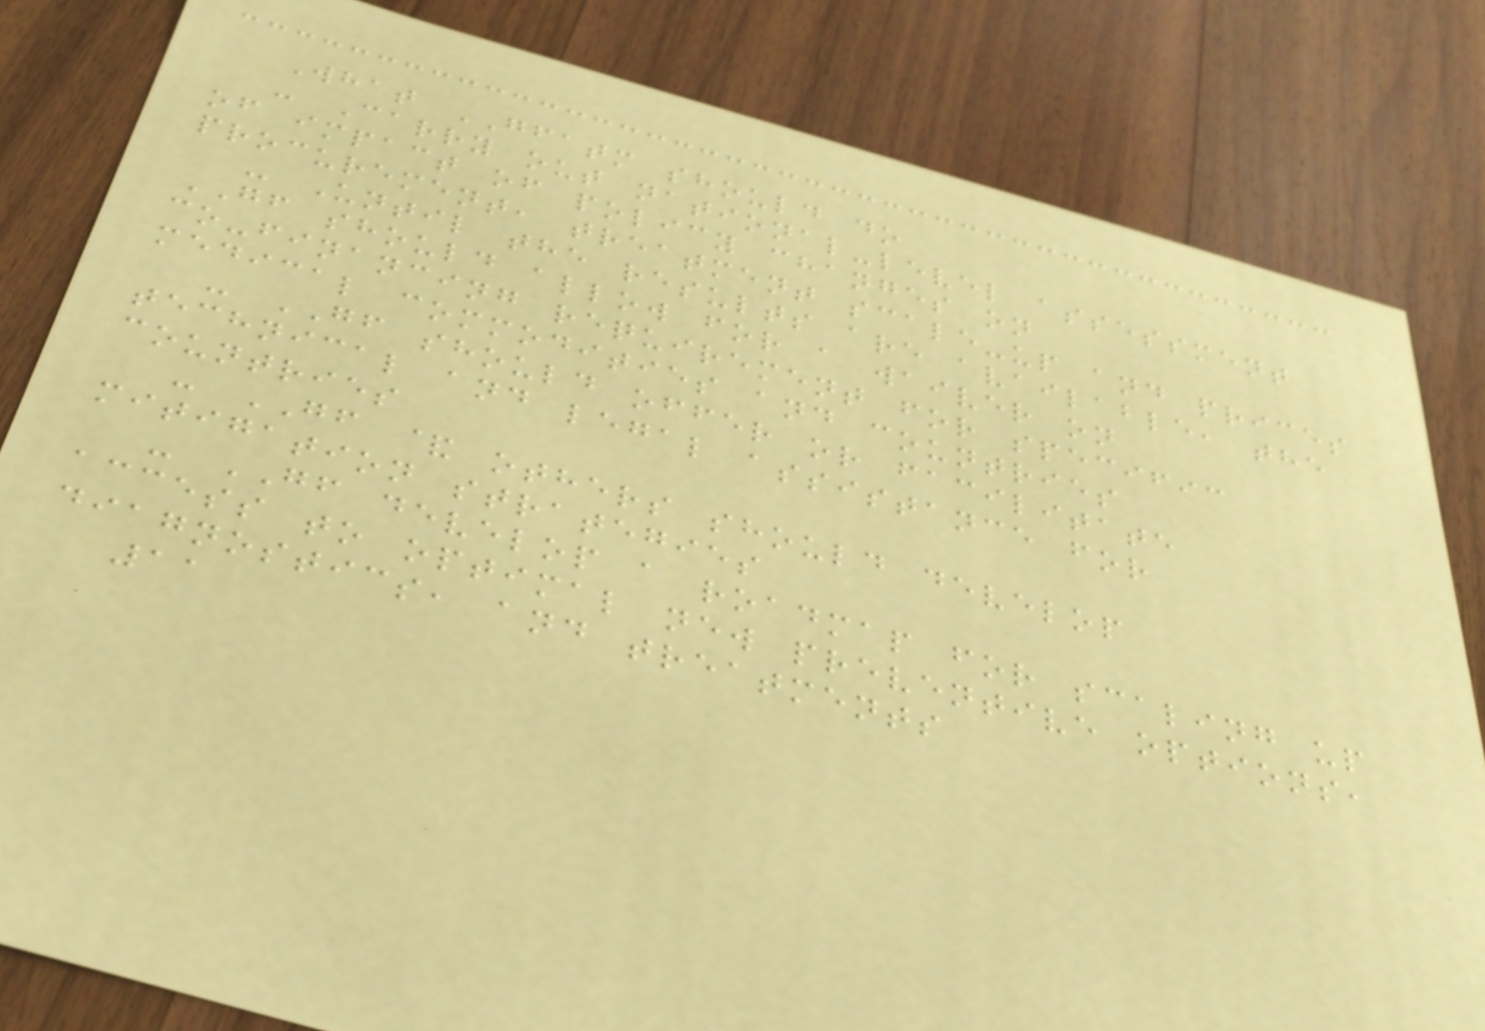What GFATM should do
- Carry out national-level assessment
of impact of policy changes on
procurement, treatment scale-up and prices
- Until the results are available, the
GF should allow for a waiver on
co-financing requirement for specific
medical commodities and countries
- GF should offer or facilitate
technical and legal assistance for
countries
- GF & others should develop
mitigation strategies
- GF develop a roadmap for scaling up
access to optimal new preventive options,
diagnostics, and treatments
11
